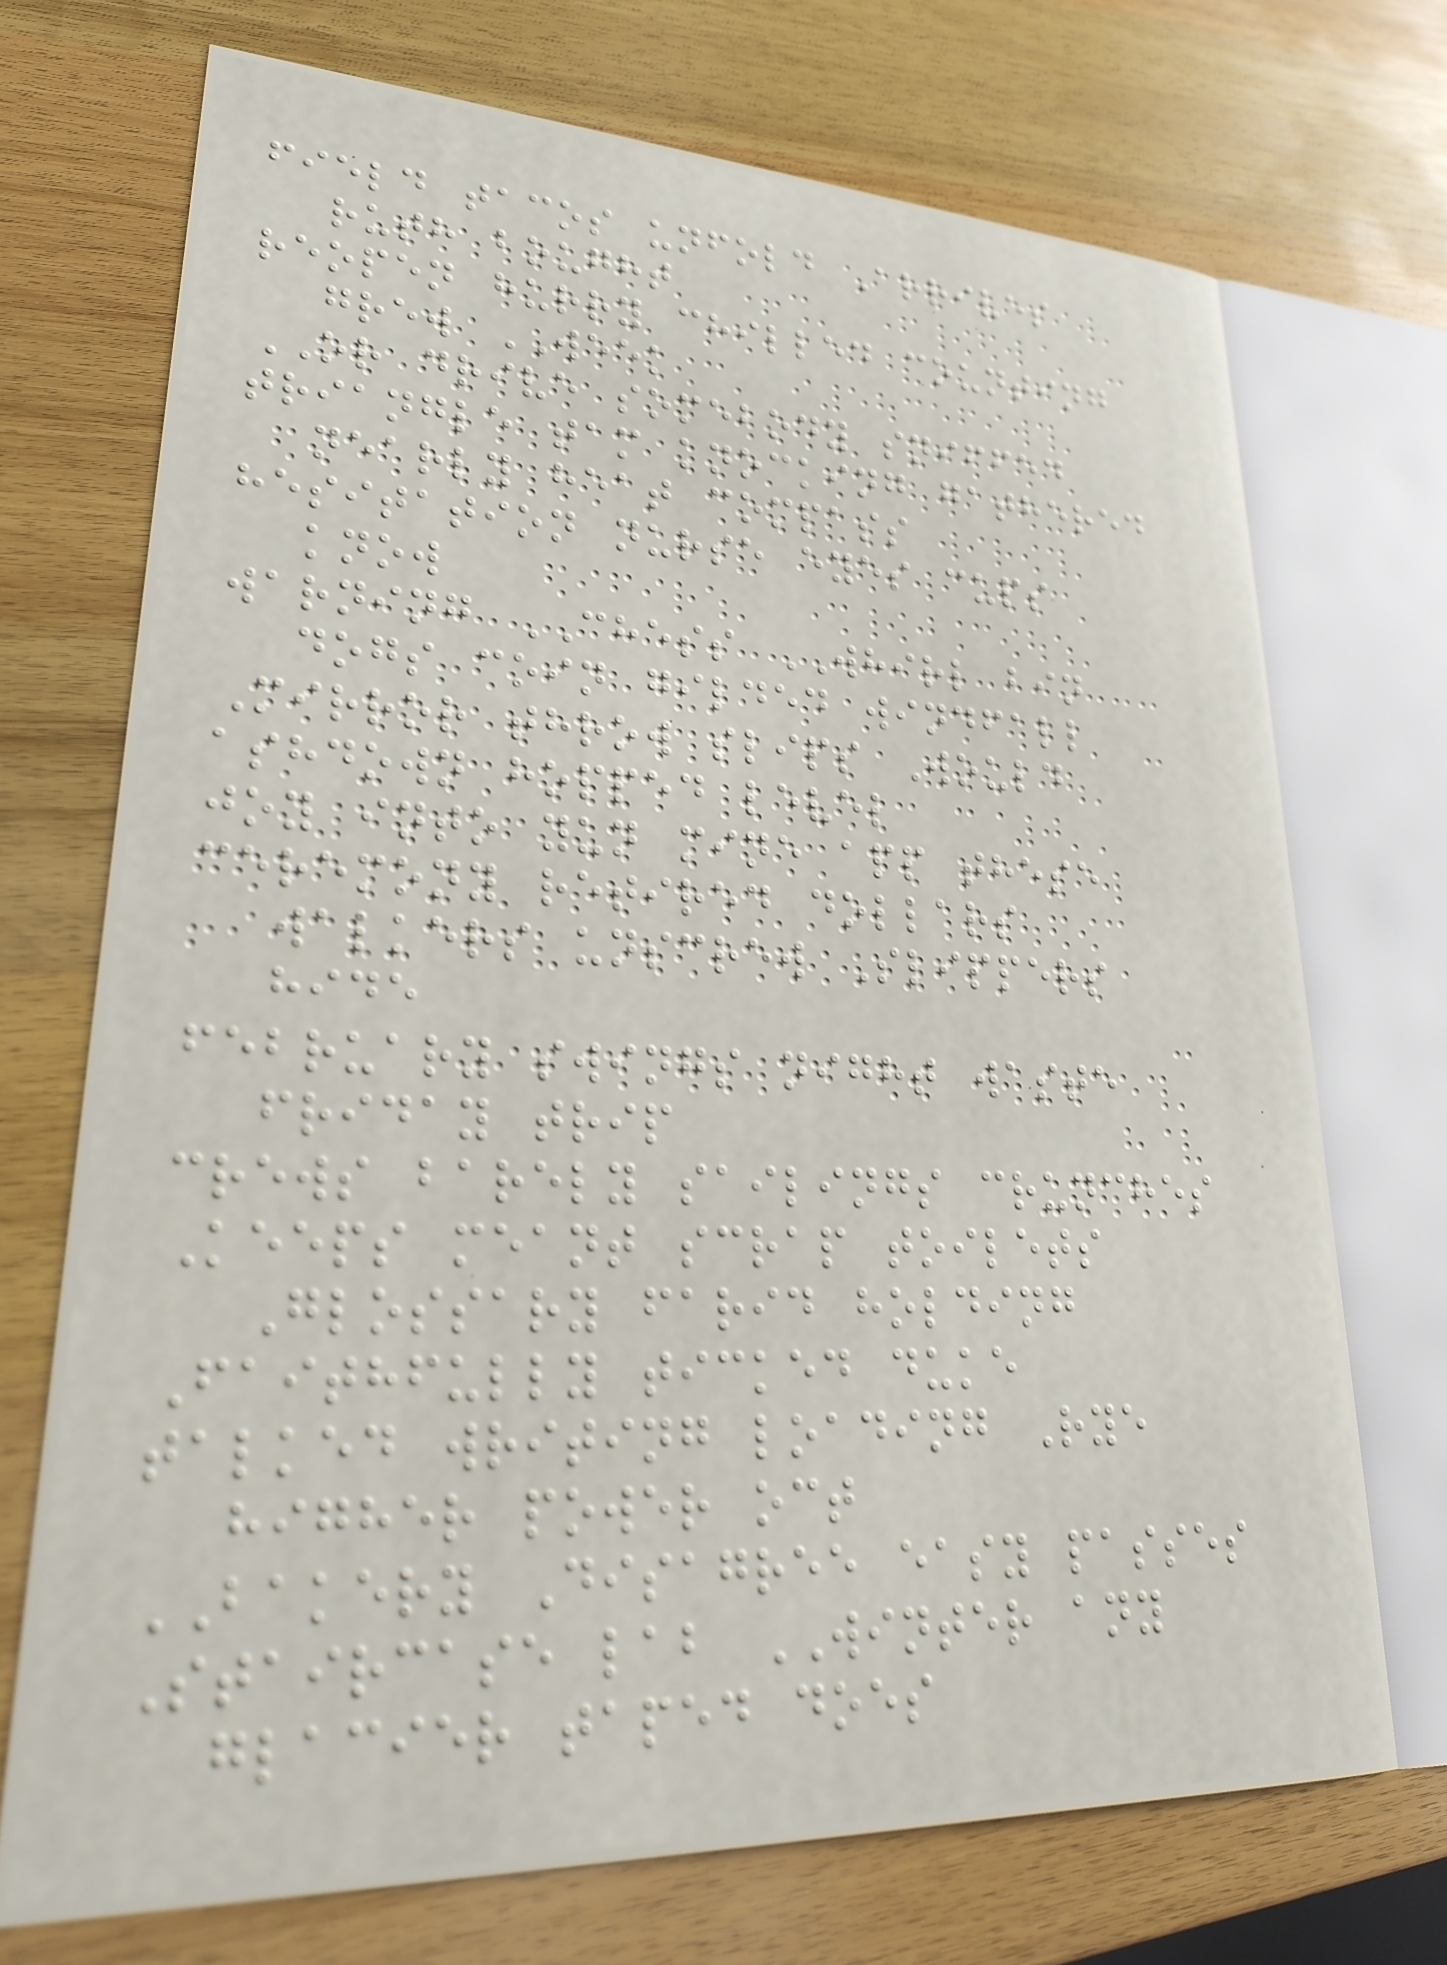field tacos unfold Arrives
ruth bought
reopen hurry chilled counting
grew WEEK
OR drive somebody sniffed
triangle tam knocking gathered
nearly heat compass
hesitation nurse eyes cups
know
warning CHESS WHIRL bin
dogs coin gilded windfall
Mirror throw slips Would
ashdown hopped level
joy into yun mine app these
ceremony retired dollars
walkers unscrew Slippers
hide
february swings night waste
friday trip
crews barely sailings crunches
Keeps meant scrap toilets
Glossary farid holding
Faithfully ticked duke
talked writing loading Rye
higher power oct
BAKERY Disagree easy passes
Staircase lab WINTER any
glacier taped does
